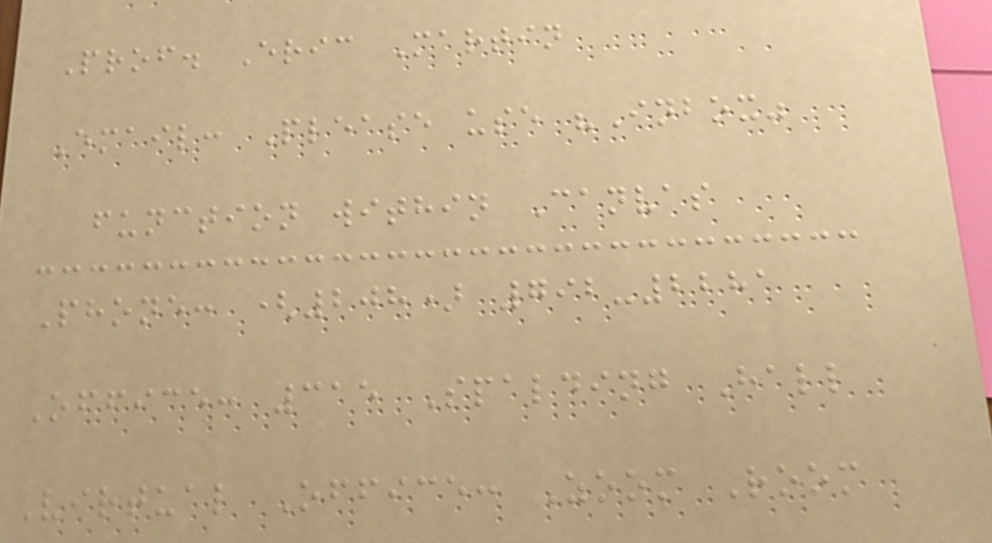Prof. Eric Martin
Email: Please use "Inbox"
function within Canvas
Phone: (208) 792-2281
Office: 315 Spalding Hall
Virtual Office: Zoom Room
